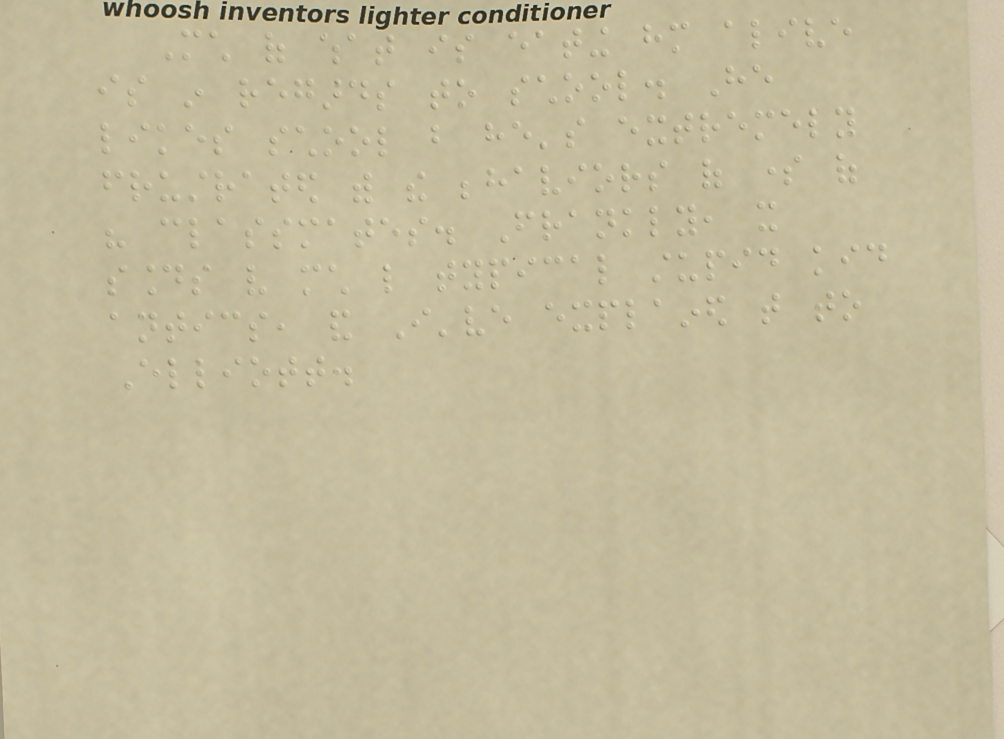Much of what is eating him alive
is in regards to school. He
likes school but he's extremely
frustrated with the behaviors of some of
his classmates. Frankly, it
sounds very much like typical stupid kid
antics, and I've explained that to
Elliott.
